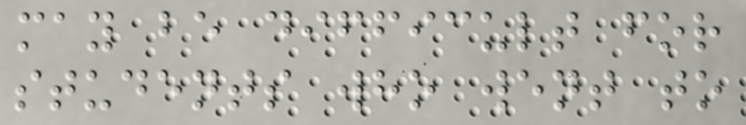may be difficult for
students who went to
